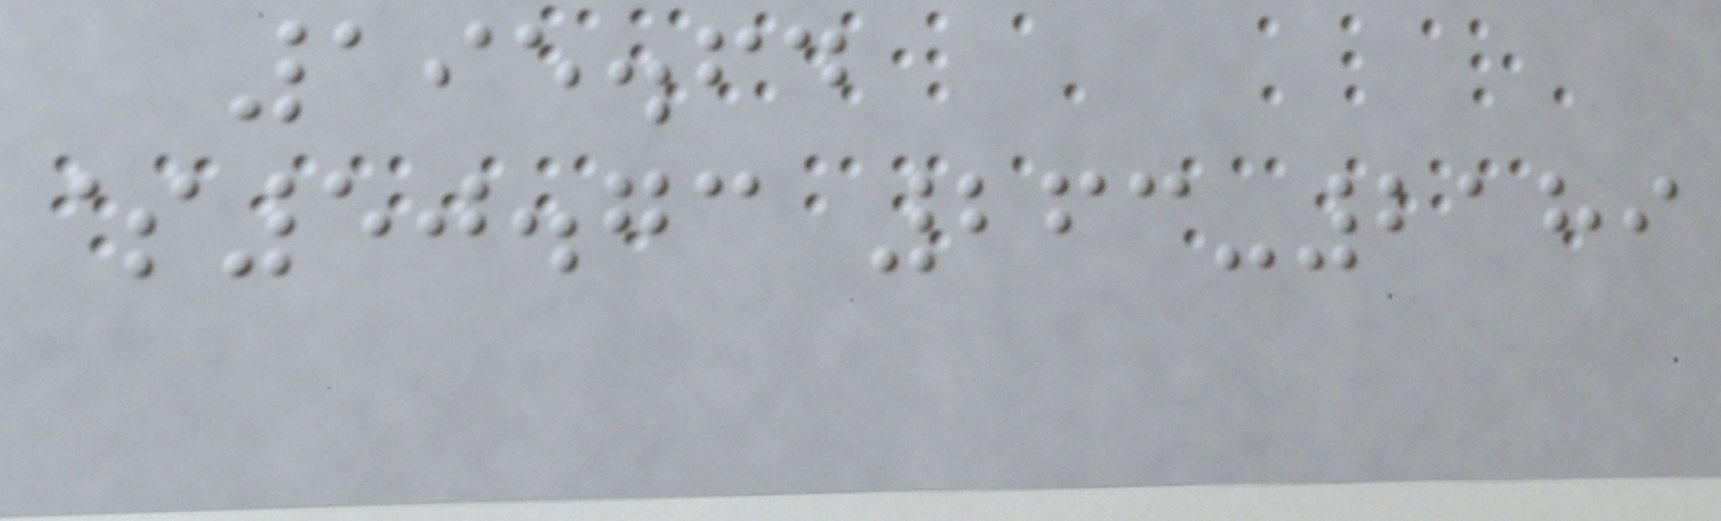195.64
$50.73 263-2189
